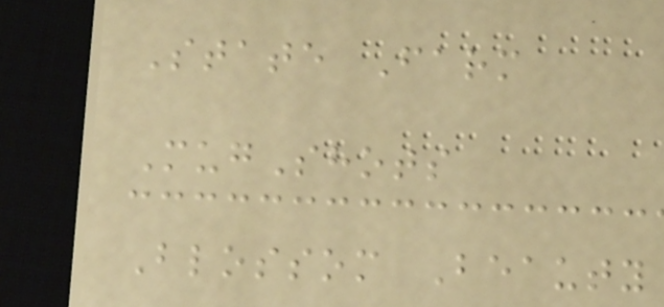State Farm
MugShots
Blossom Beauty
